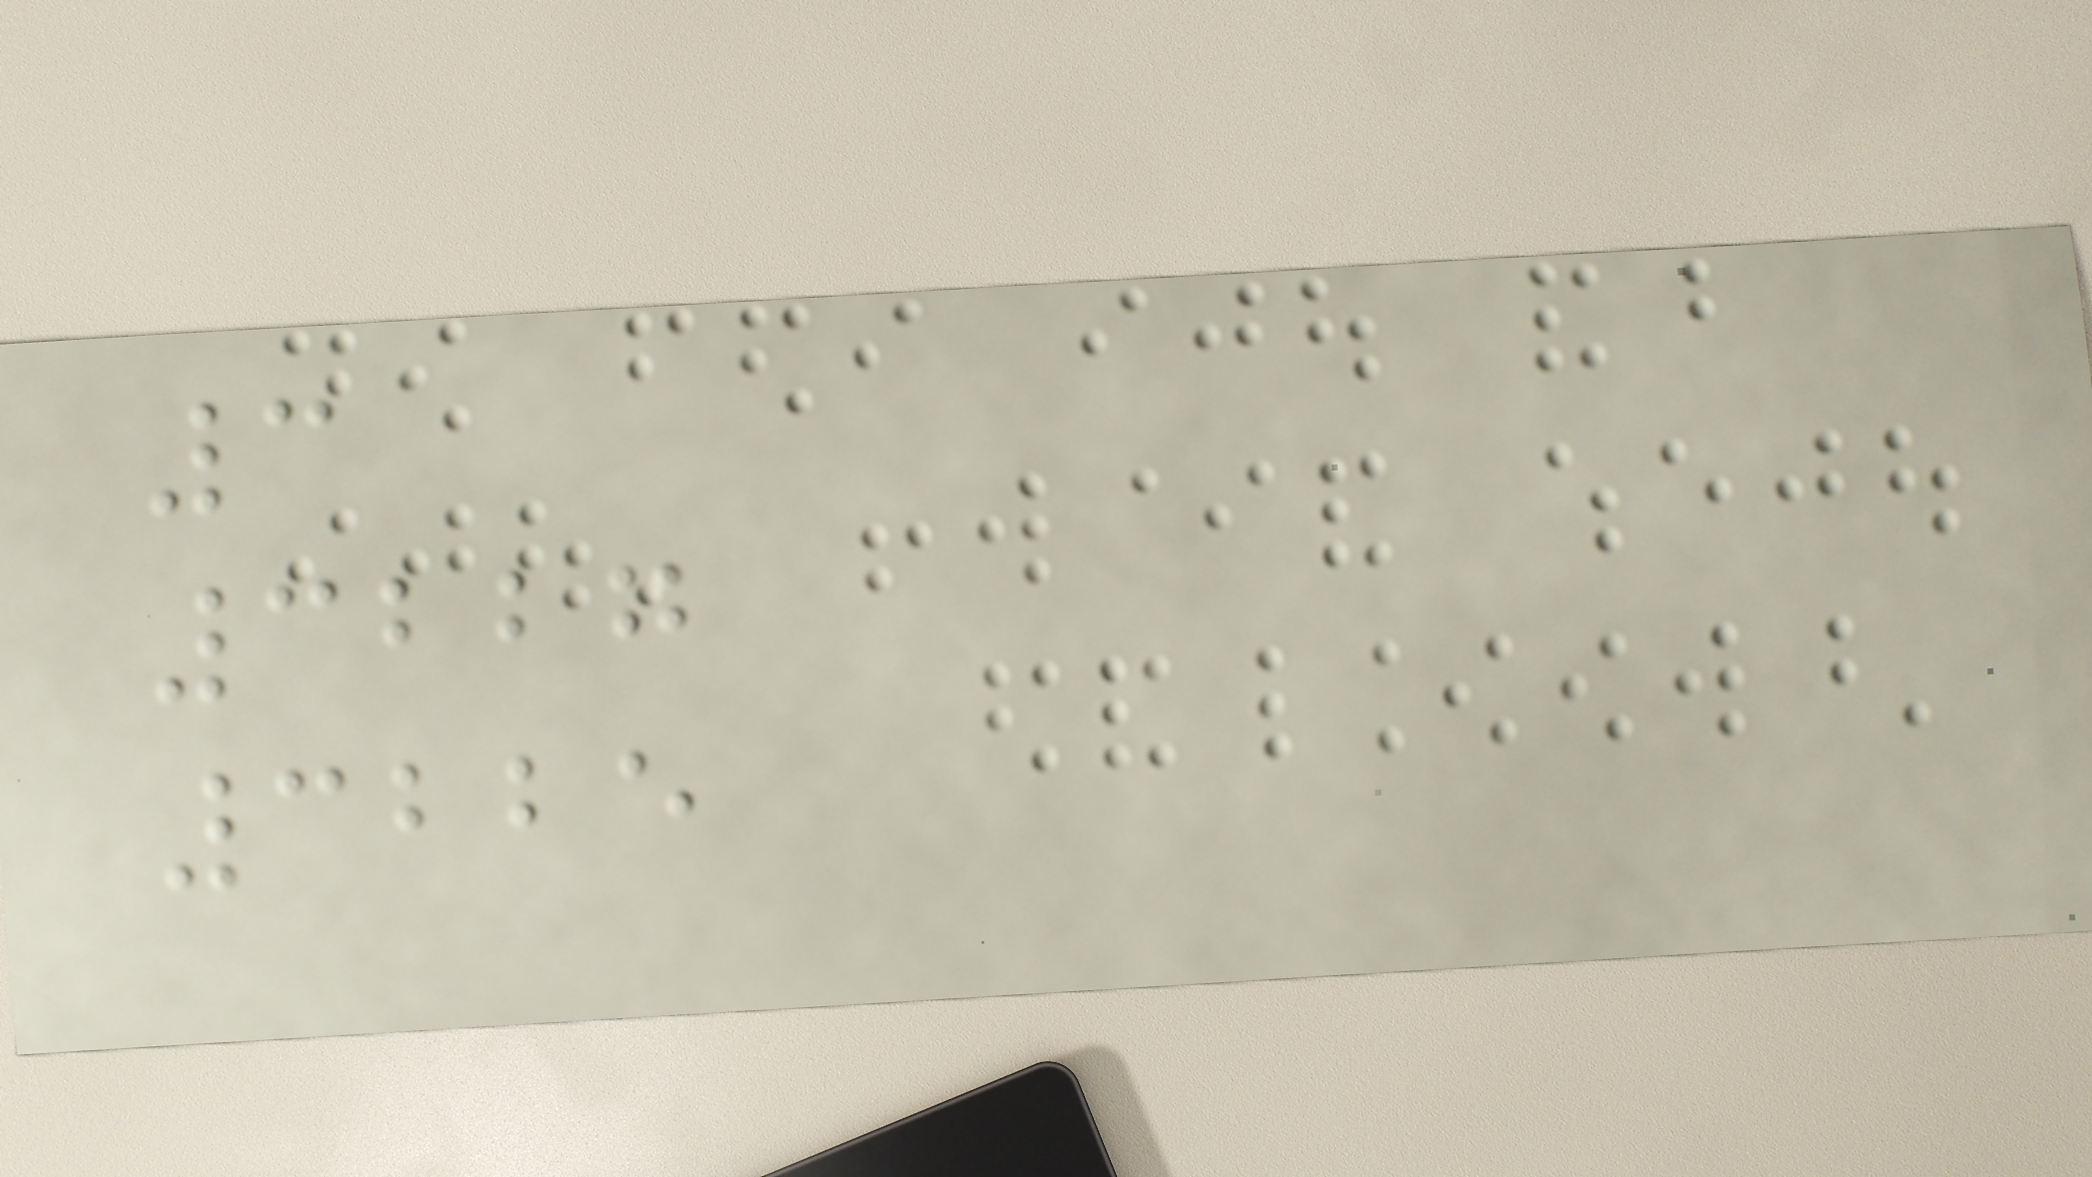3
3227
3225
